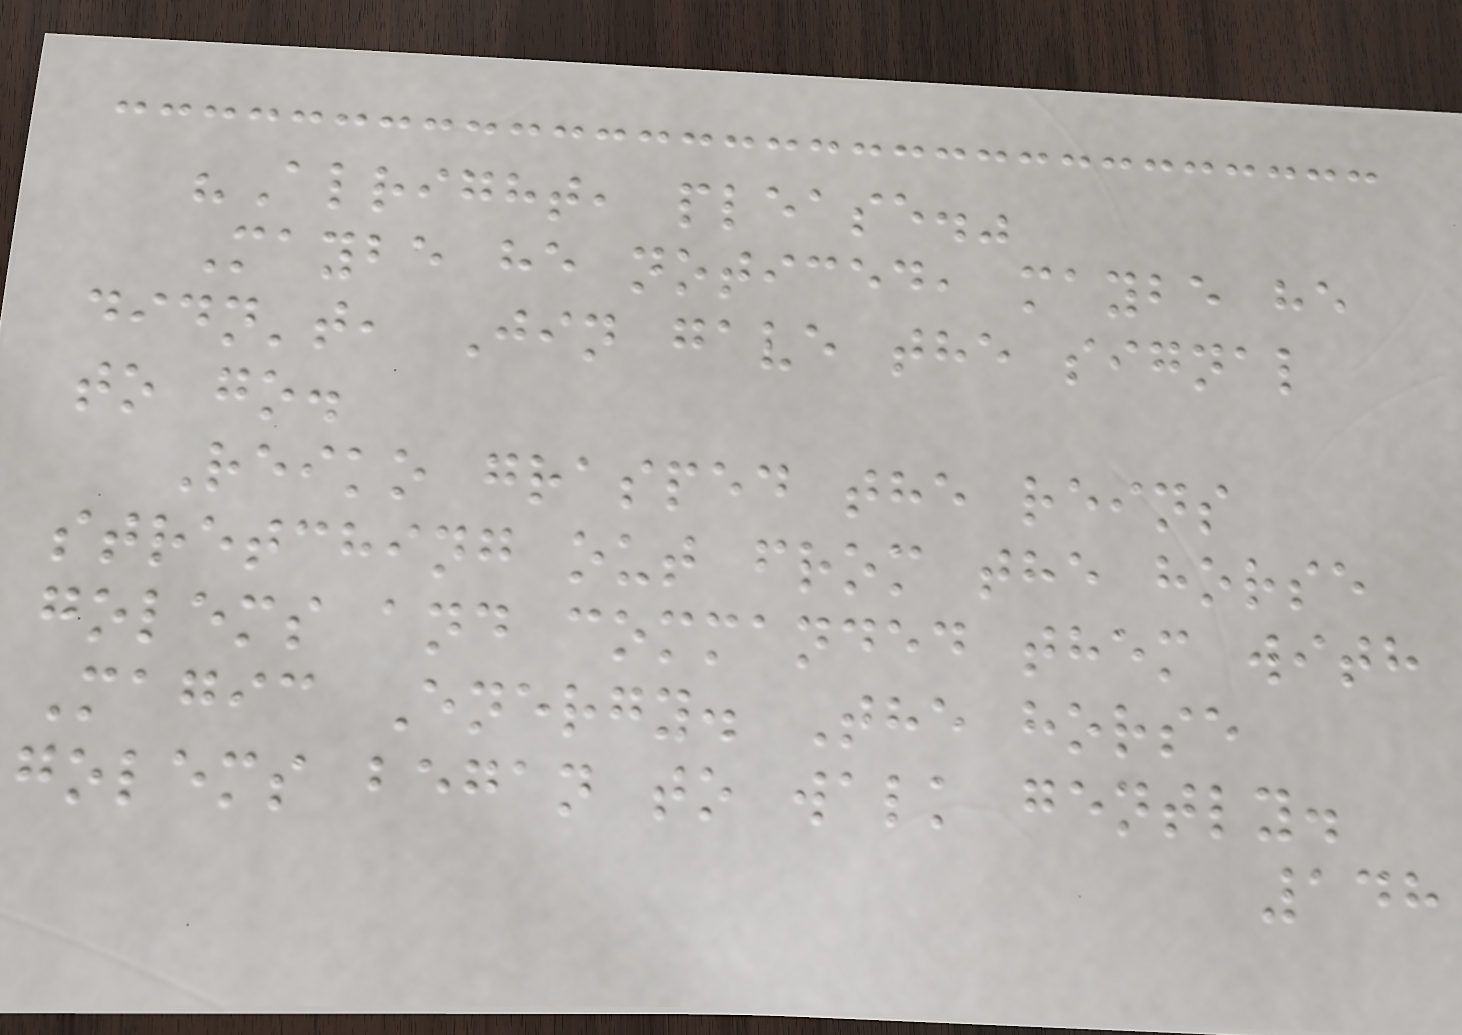"Alright, please."
Maybe he noticed, maybe he
didn't, Jin gave the signal
to go.
Reiko grasped the reins
stretching out from the horse
golems and commanded them with
Magic Energy. The horse
golems began to walk gently.
148
